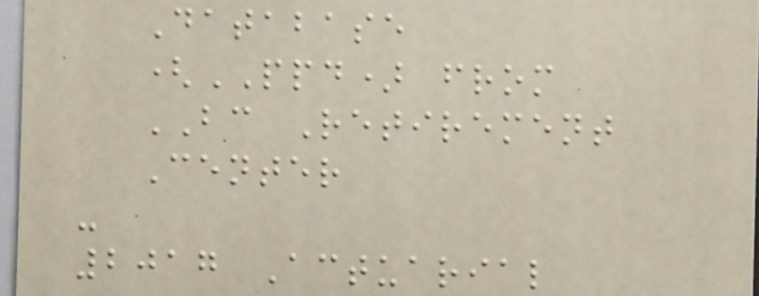Database
(PPD) from
BC Retirement
Center
-
2017 Actuarial
